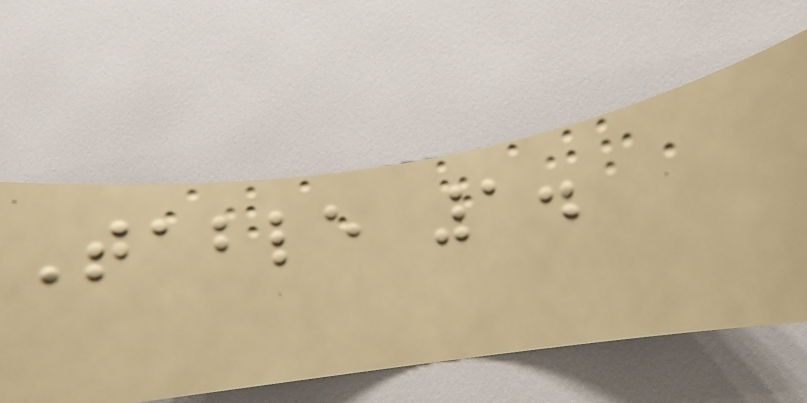Table 1.
